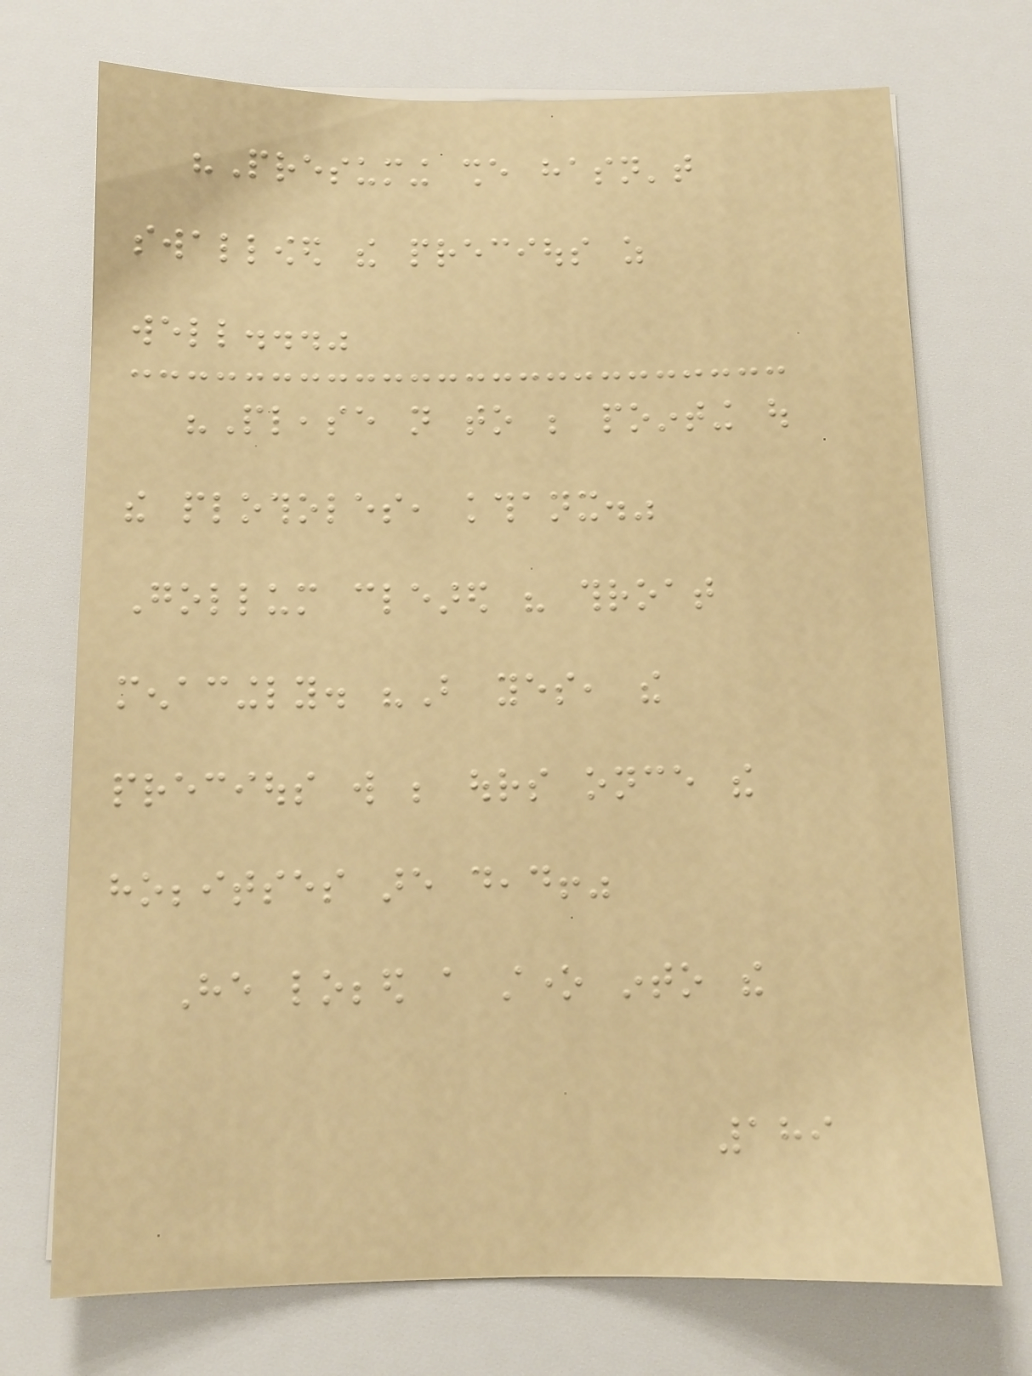"Presuming she hasn't
swallowed the precious as
well..."
"Please not to be pointing out
the plotholes, kthanx."
Gollum cleared his throat
menacingly. "But yes, the
precious will be ours once the
hobbitses are dead!"
He lobbed a stone into the
189
